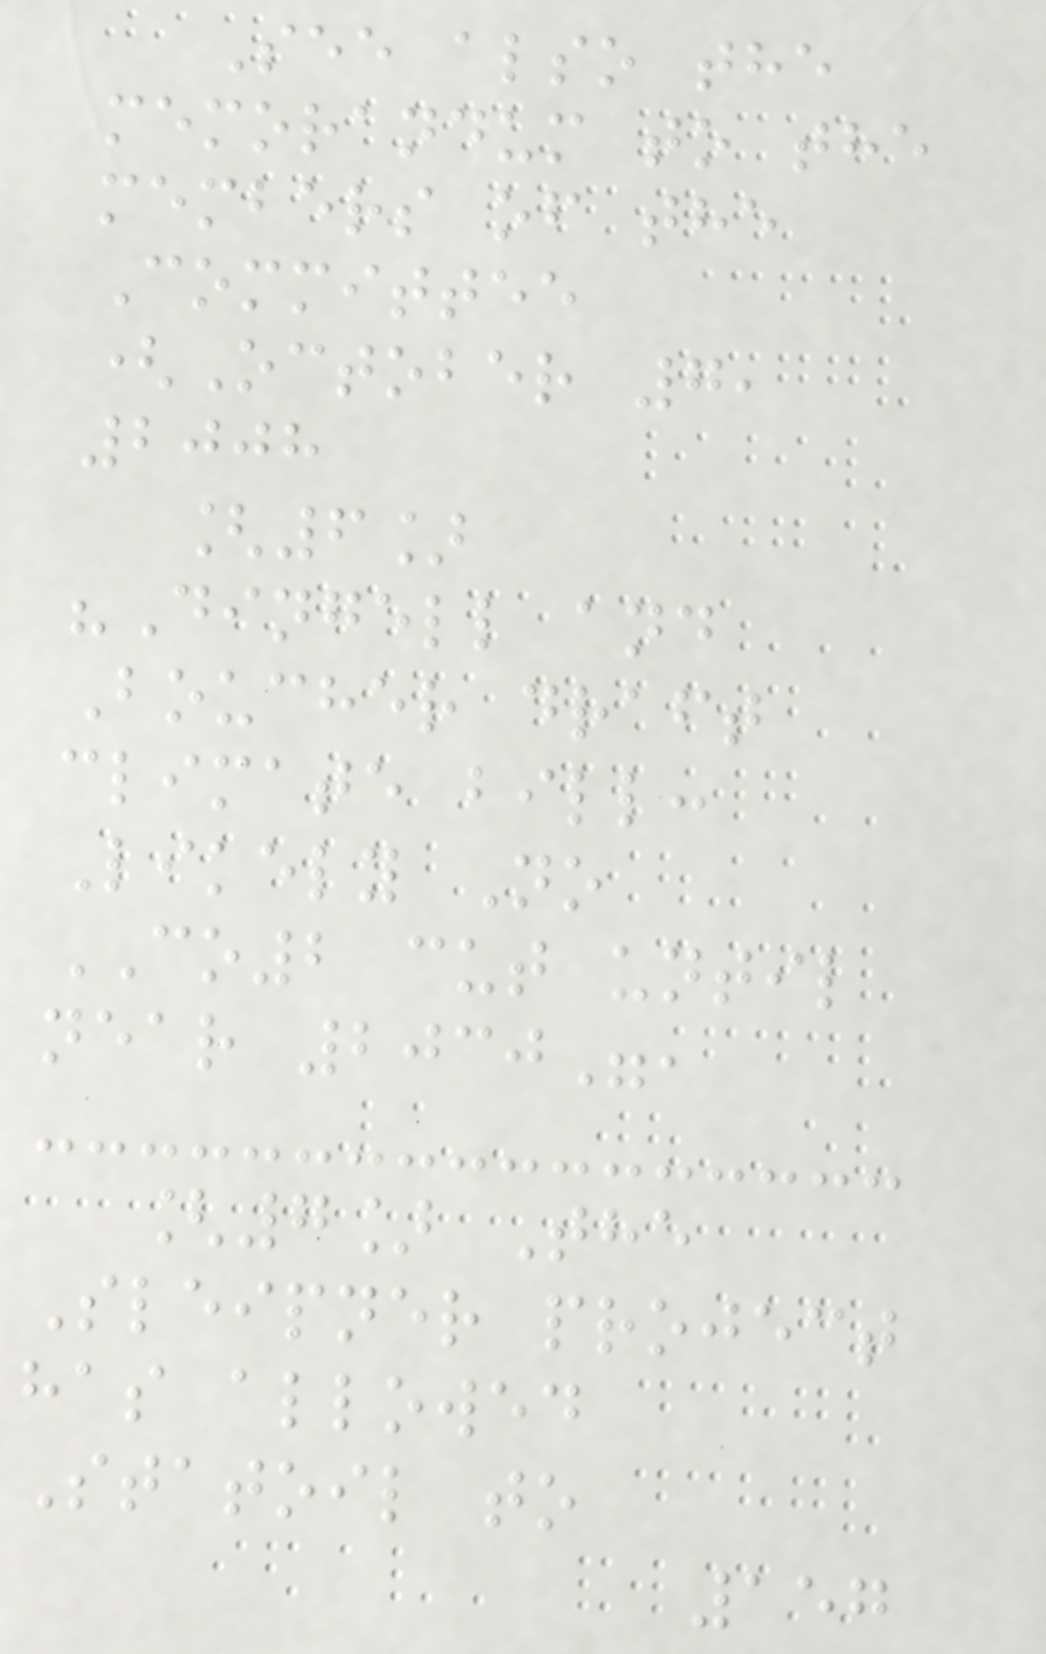See also the
memorandum to the
members of the
Committee
(October 7,
2008
[6]
"Dingell and
Boucher draft
climate bill:
Likely No
CO2 cut until
near 2030",
[7] The
Sleipner project
has allowed
Statoil to
157
